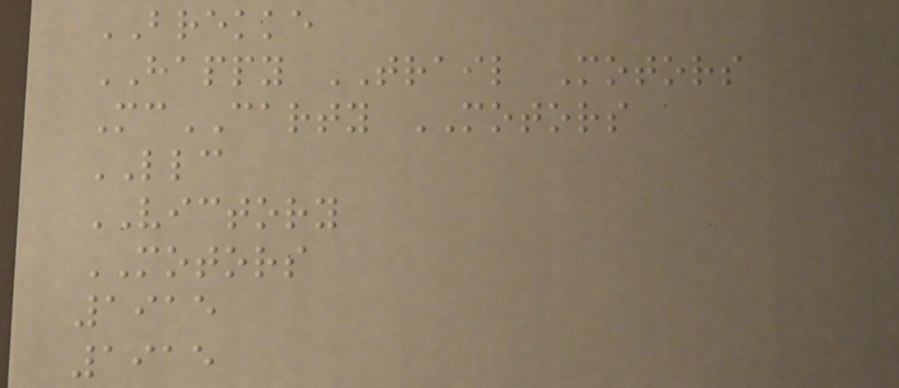BREKKE
HAPPY TRAIL Motors
McCARTY MOTORS
LLC
VICTORY
MOTORS
1915
1915
